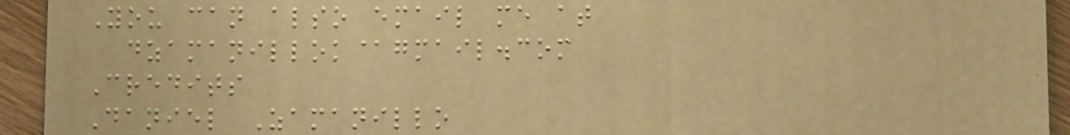You can also email me at
dzamanillok@gmail.com
Credits
Daniel Zamanillo
